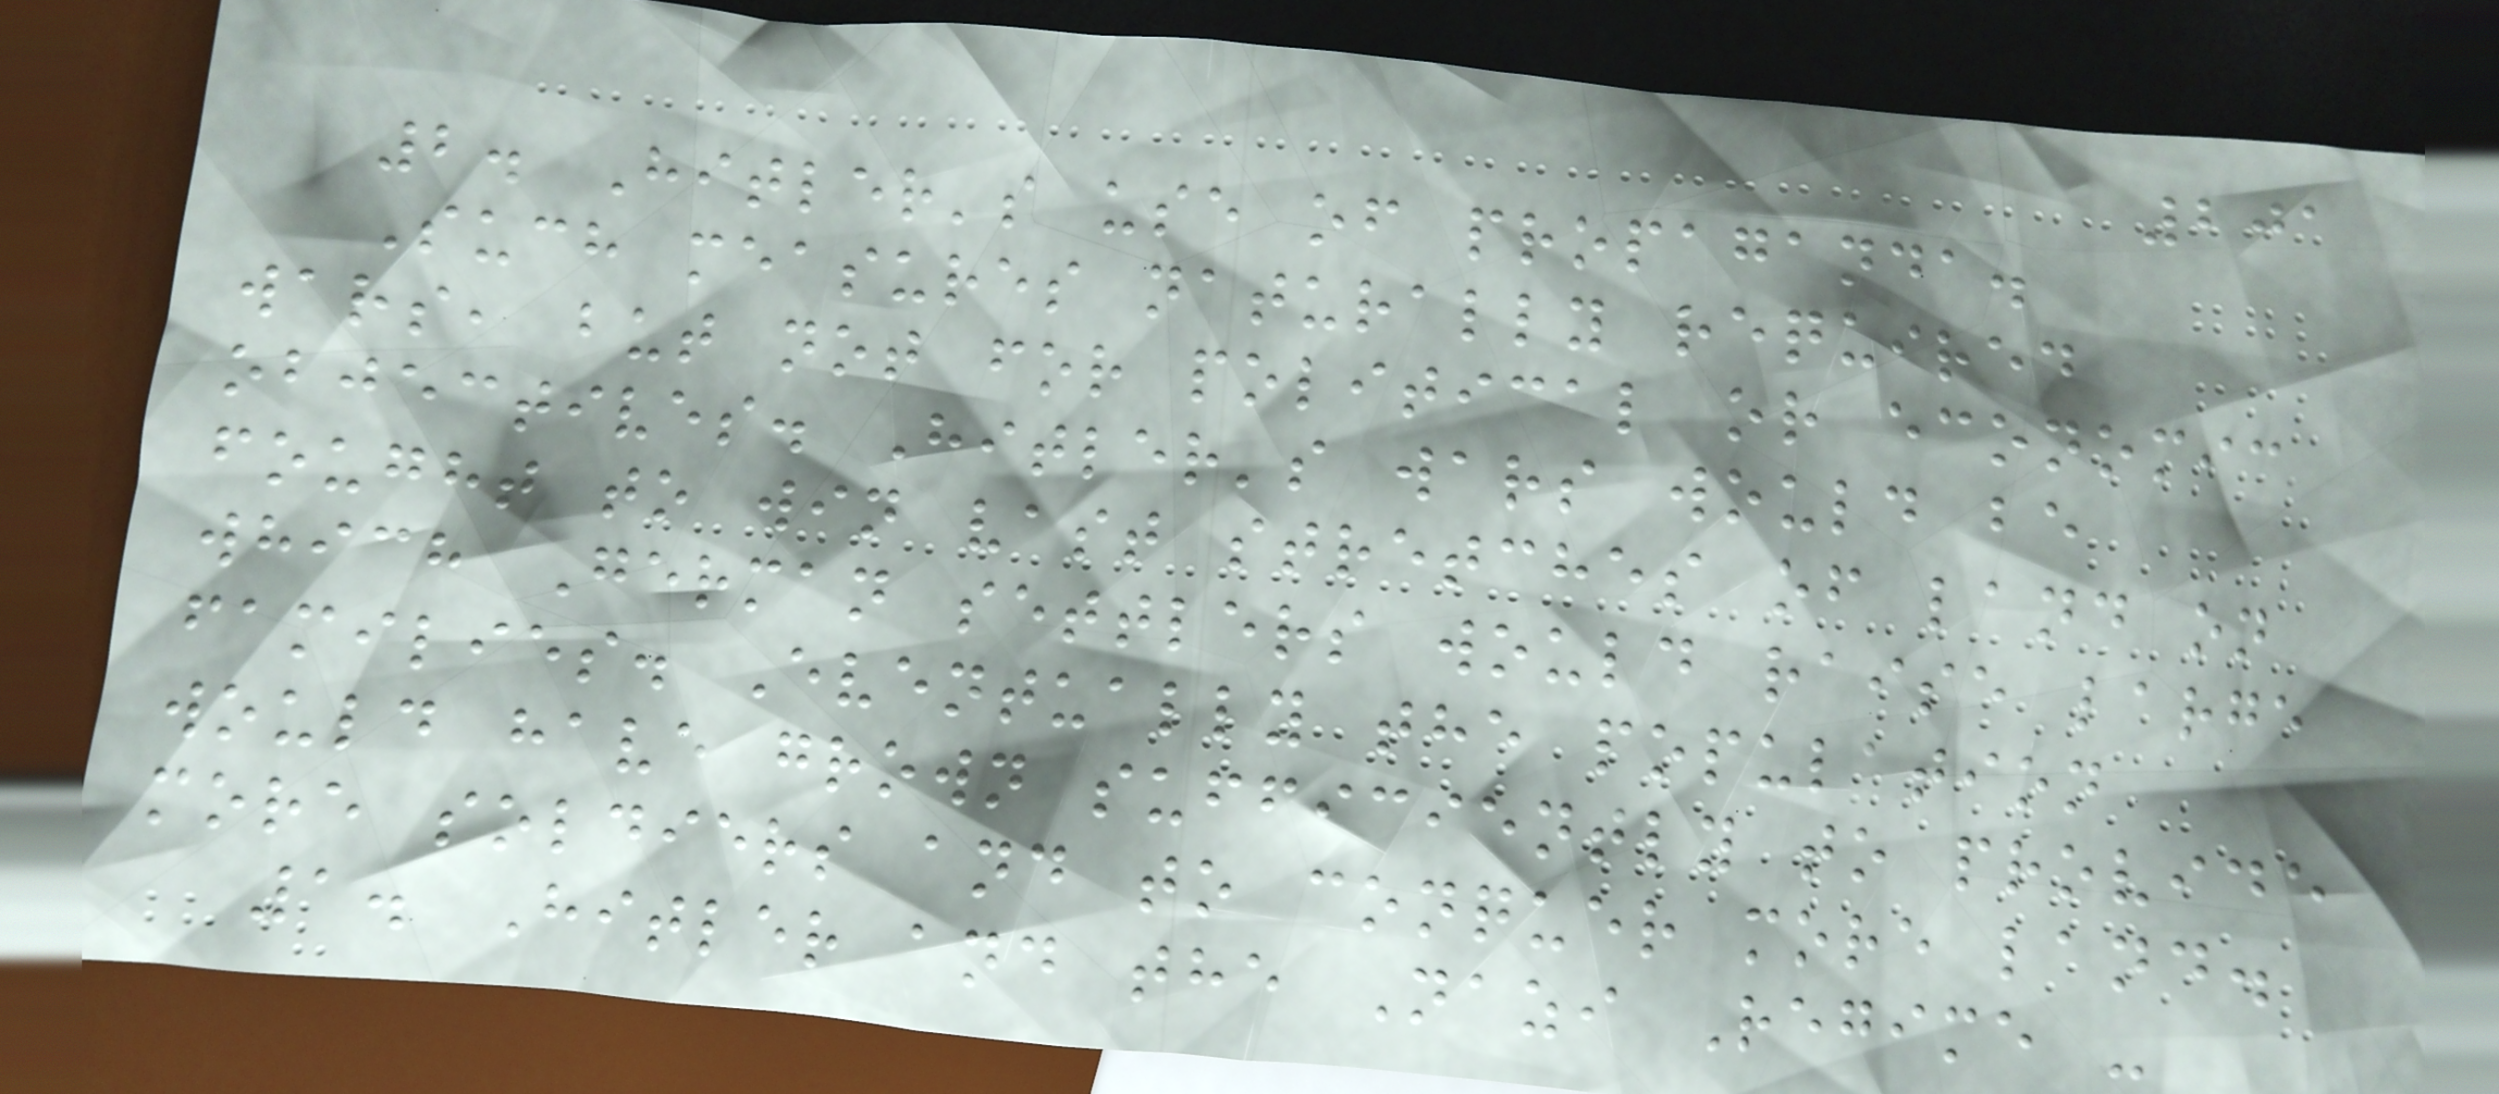201
2. Hitler's use of propaganda.
Such measures naturally required
wars, but not for political or economic
objectives. Hitler's wars would be
fought to win vast stretches of land on
which German settlers would raise large
families. Eventually the population
would have grown sufficiently to provide
more soldiers and to conquer more land.
1. Hitler and the Nazi Regime -
